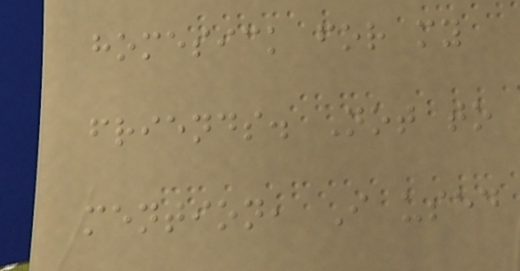homesick for my
friends. Not to
mention, I used
